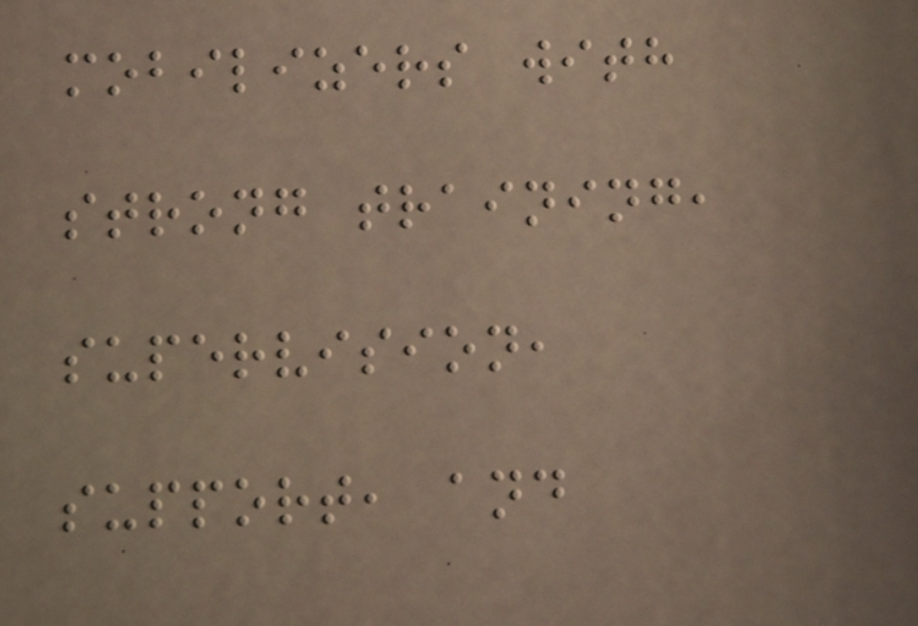mobilizers with
strong training,
supervision,
support, and
